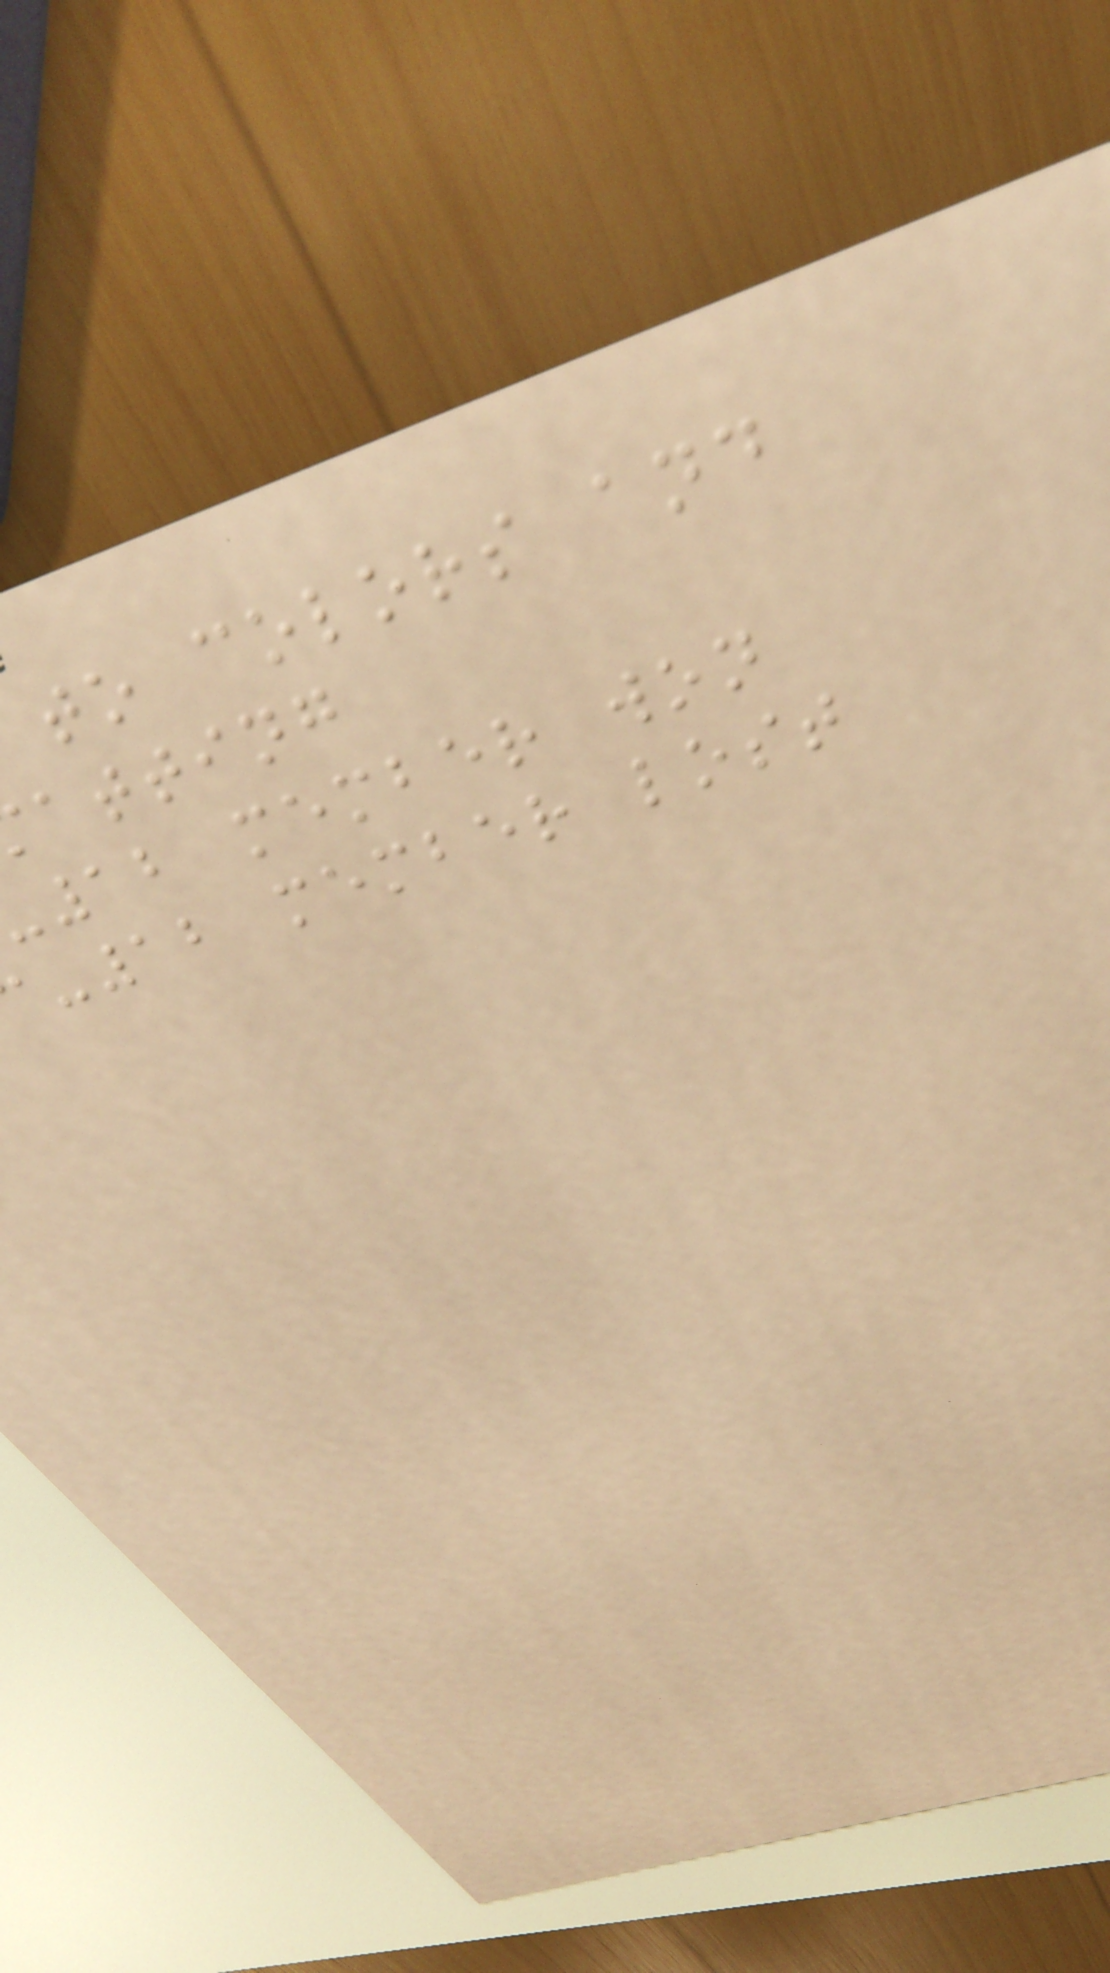to colors and
atting
12 member won
-12 member lost
